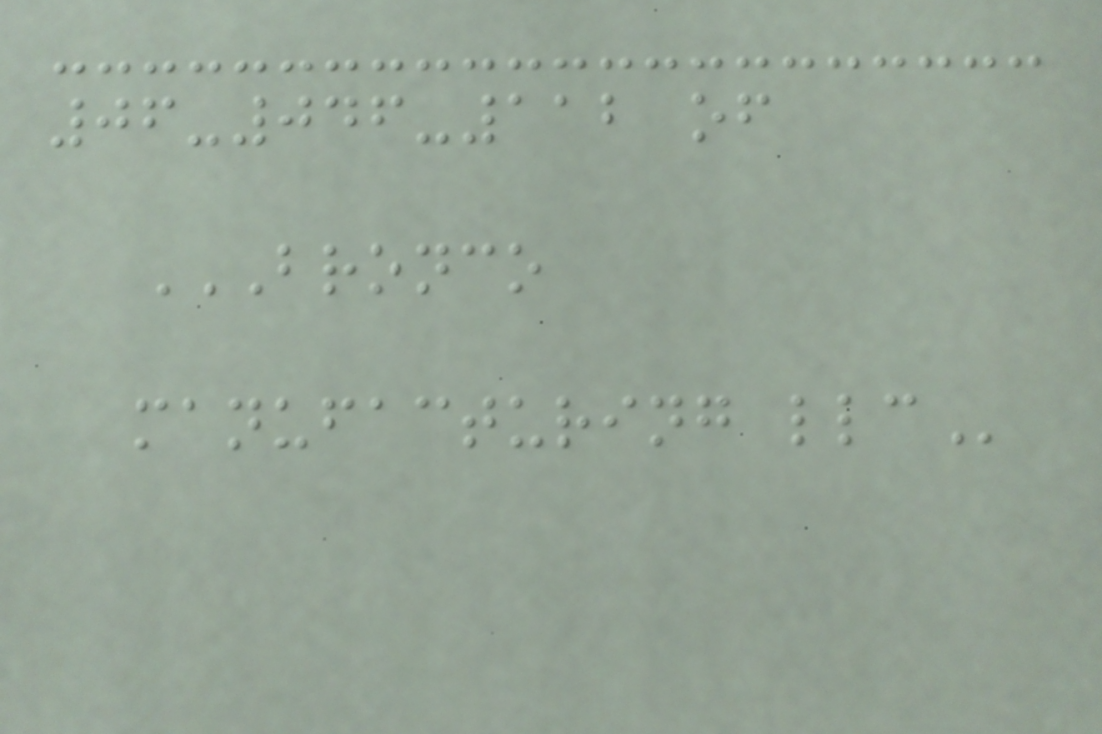06-046-112 of
BRONCO
MANUFACTURING LLC
